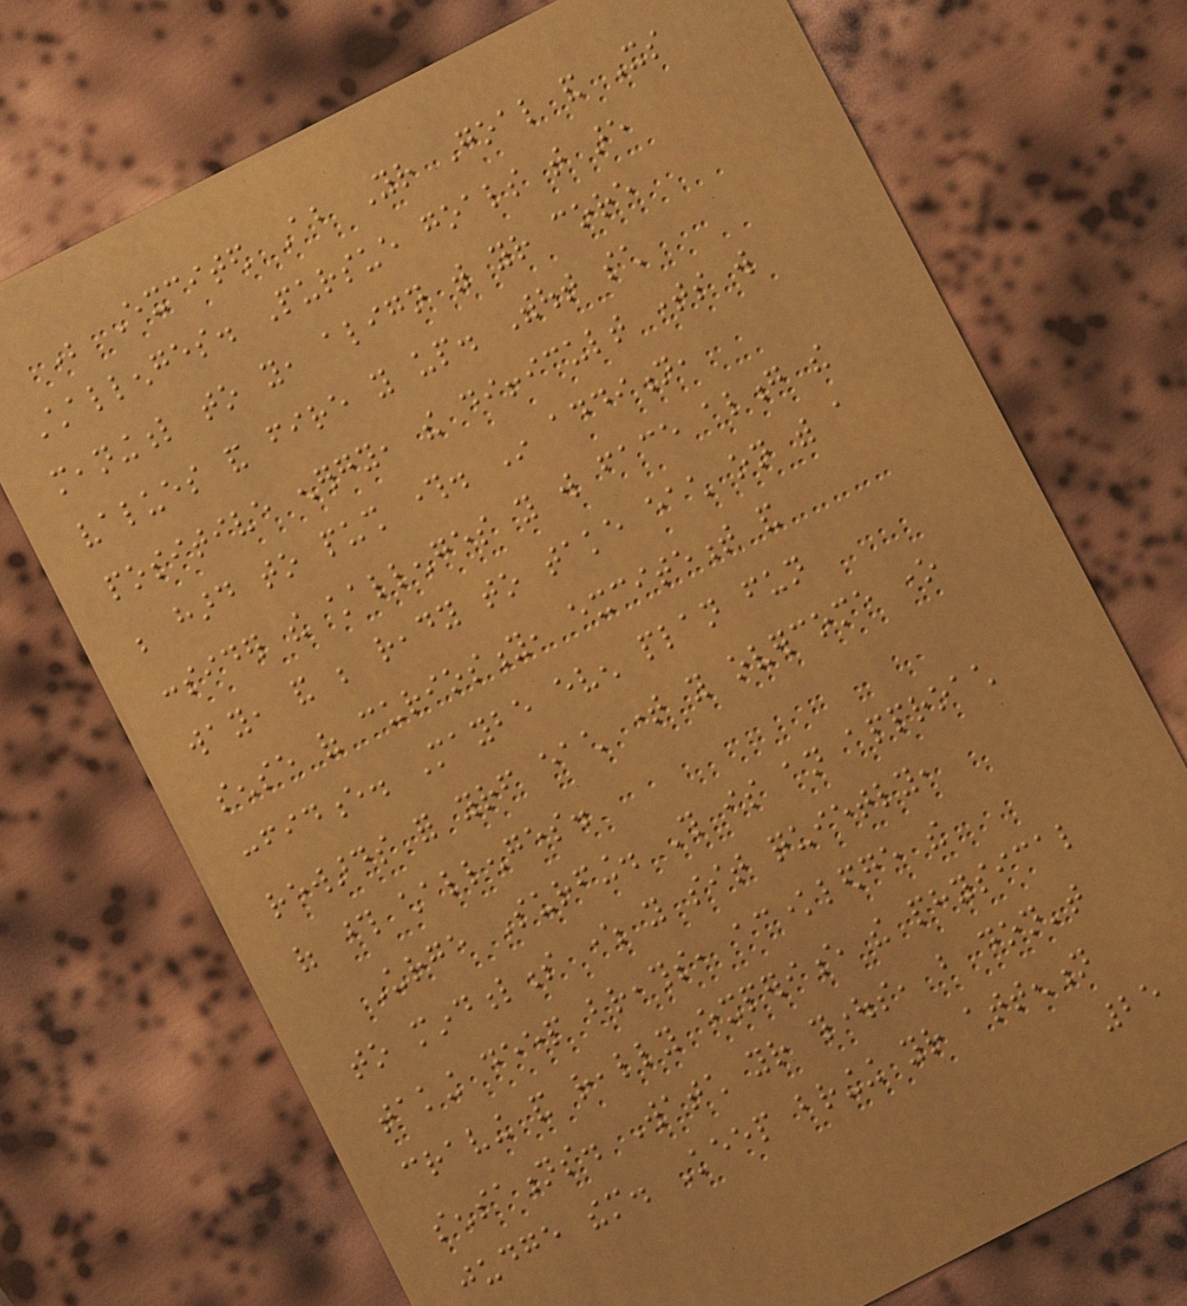Be Excited About Your Goal and Its
Challenges. Pursue goals that are
meaningful to you, align with your core
values and fire you up. Without such
positive energy, the difficult times will
be hard to push through. In addition,
consider the challenges you will face along the
way, and be ready to take each on with a
sense of curiosity, excitement and
confidence. Maybe even plan fun
rewards for yourself each time you overcome one
of those challenges.
Urge Surfing. This is an approach
to mindfulness where you sit quietly,
taking deep breaths, acknowledge the
craving and really experience the physical
sensations. Watch your thoughts, but don't
judge them. Keep bringing your attention
25
